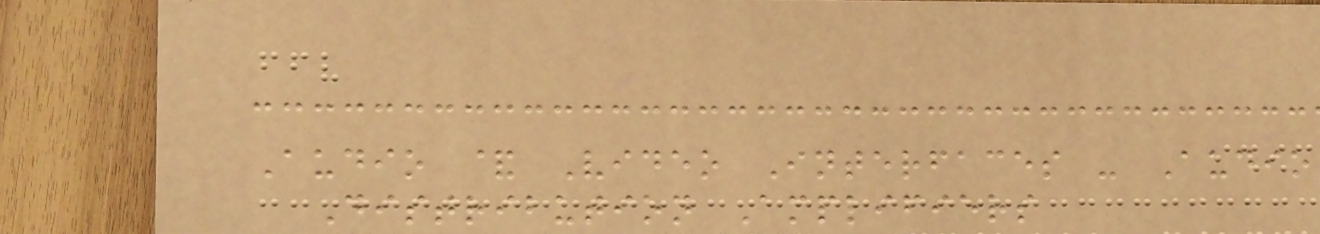Audio & Video Interfaces - Audio
Distribution Amplifiers
